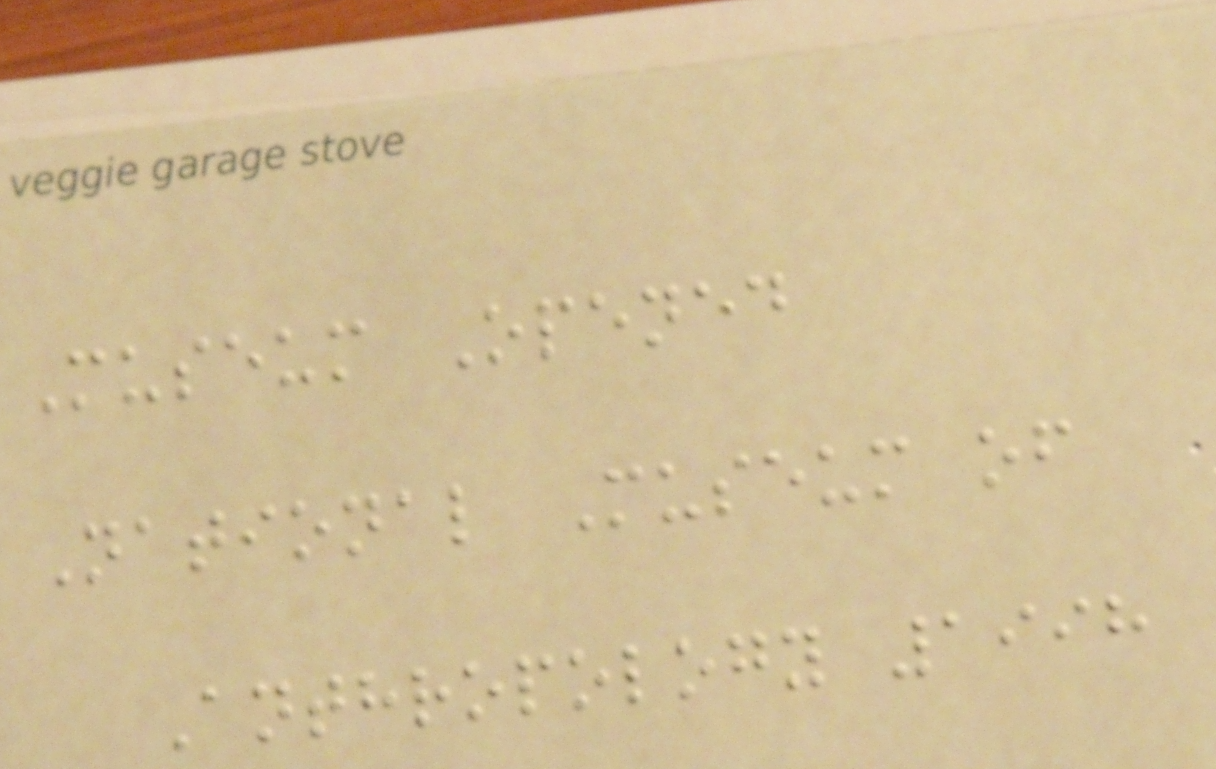Museum Opened
National Museum of
Anthropology 1998
